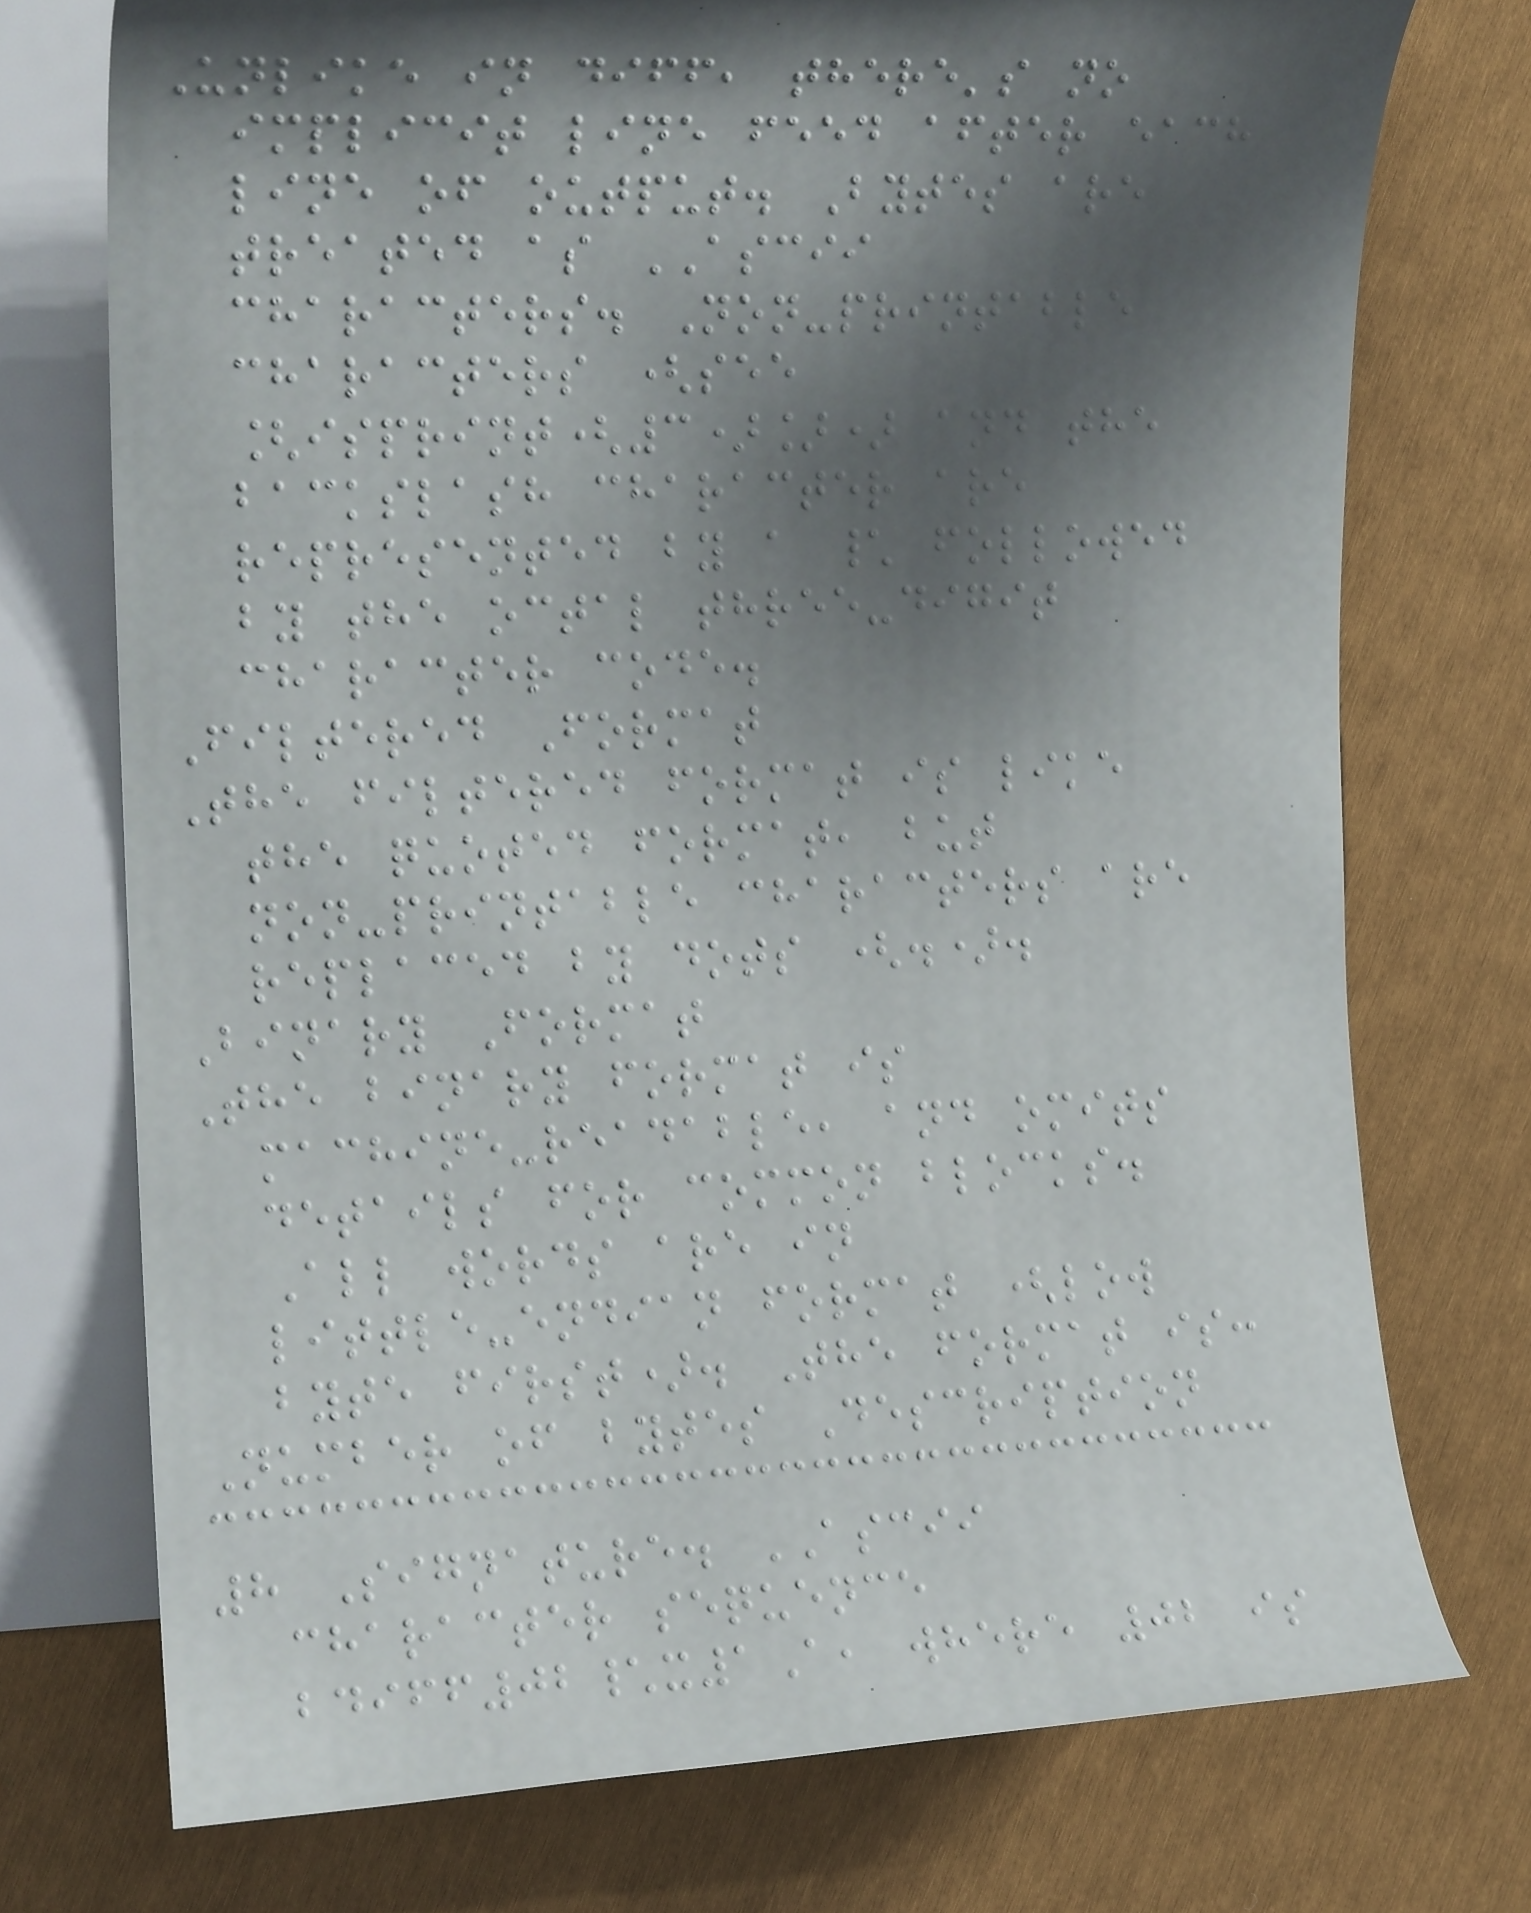Unlike in diff, there's no
implicit line feed after each
line of output. Bytes are
treated as ASCII
characters. Non-printable
characters (see
[isprint(3)]) and the
backslash character are
represented by a \ followed
by the octal three-digit
character code.
Filtered Format
The filtered format is like
the quoted format, but
non-printable characters are
replaced by dots (.).
Binary Format
The binary format is
machine-readable, and omits
details for common blocks.
All words are in
little-endian format (low
byte first). The format is:
Number of bytes Description
8 Signature. ASCII
character sequence
bdiff02\x1A, where 02 is
